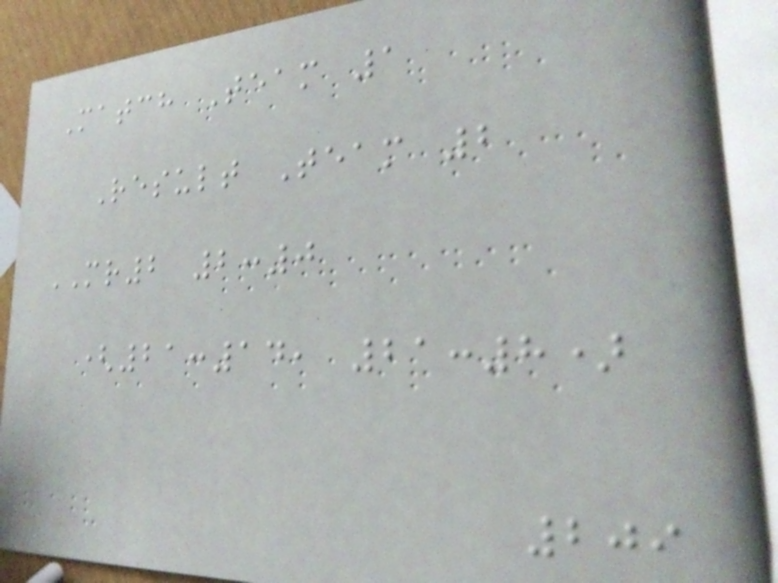Match Team 1
Result Team 2
MR2 2:0
(21:14, 21:8)
209
